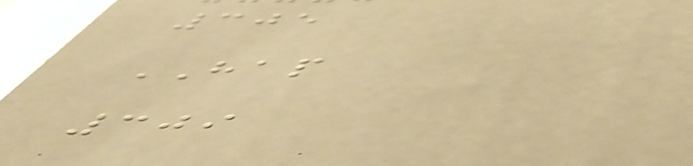305
HAP
309
